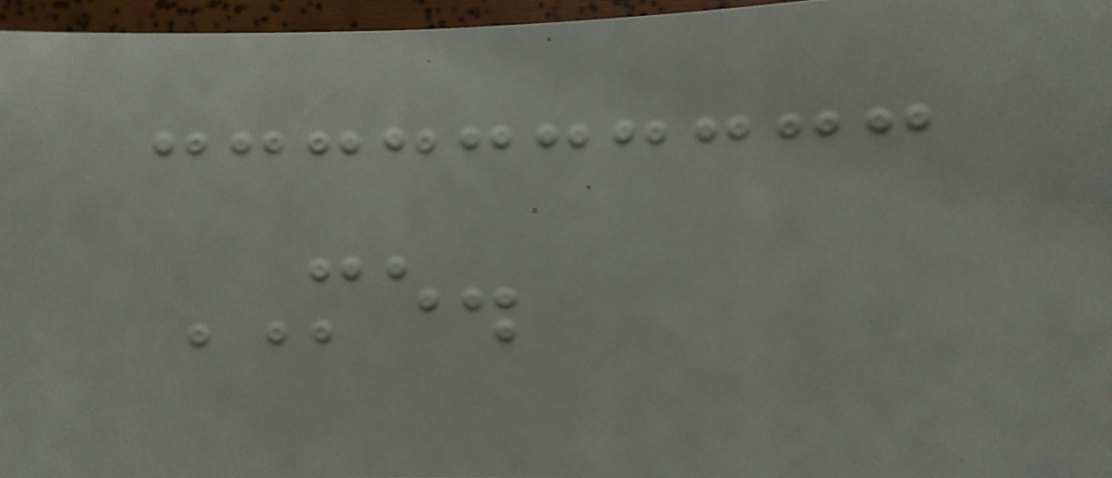ME.
